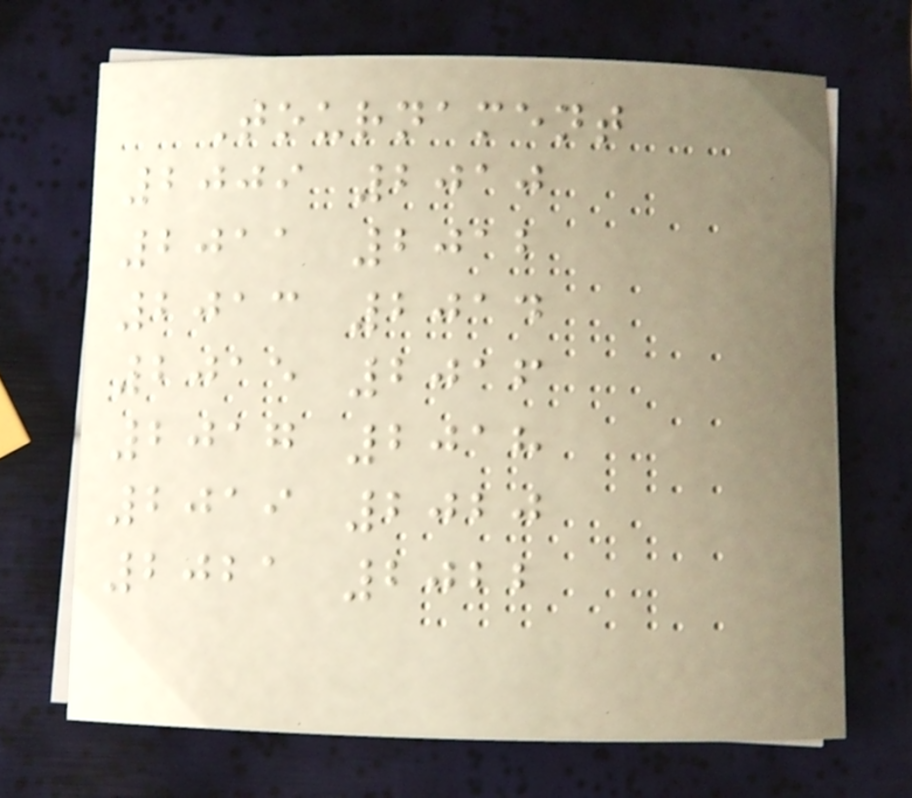Tournament
2009 2010
2011 2012
2013 2014
2015 2016
2017 2018
2019 2020
2021 2022
